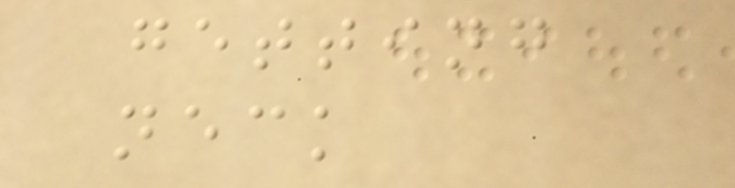getting
neck
